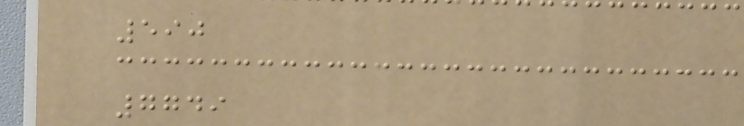590
7749
